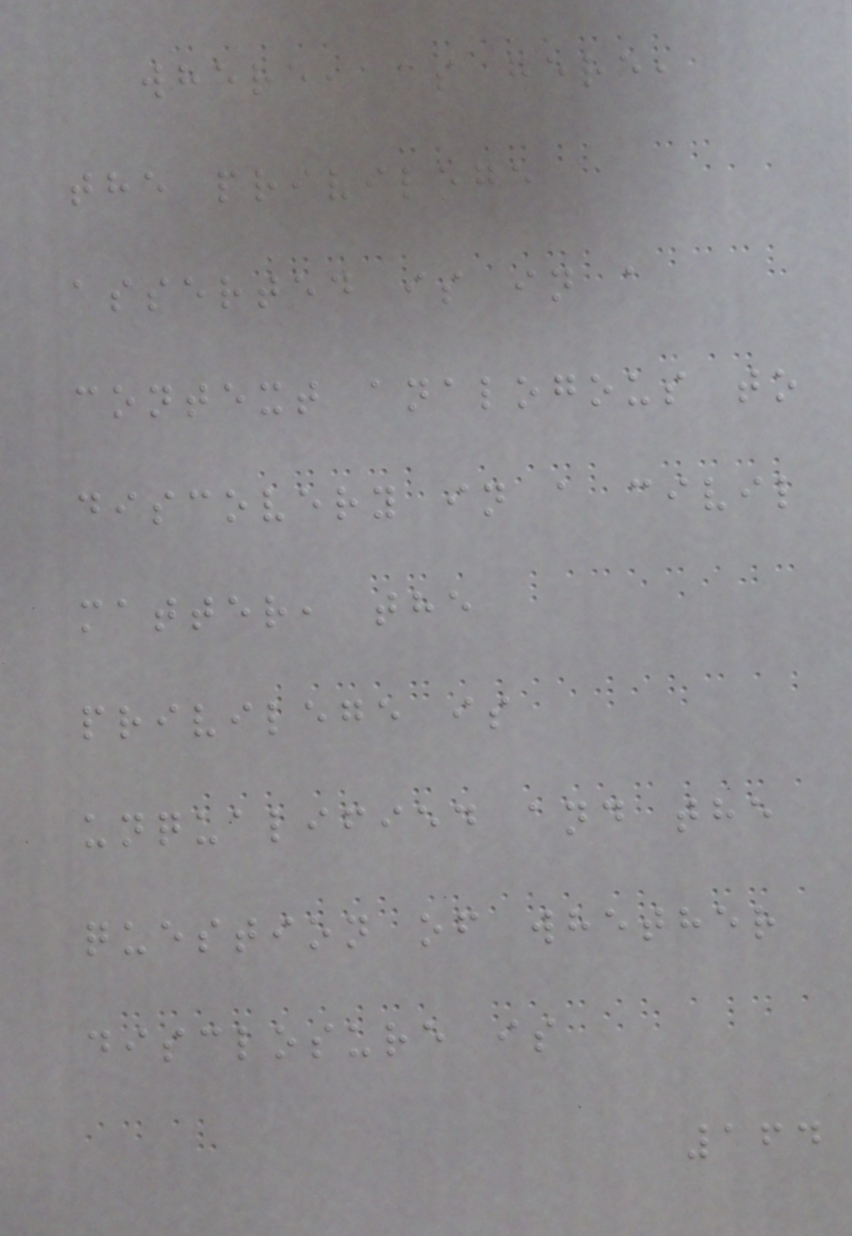where, as here,
the privilege
asserted is in a
context analogous to
discovery in a civil
matter, the
privilege is
unqualified and the
question of whether
disclosure is
164
